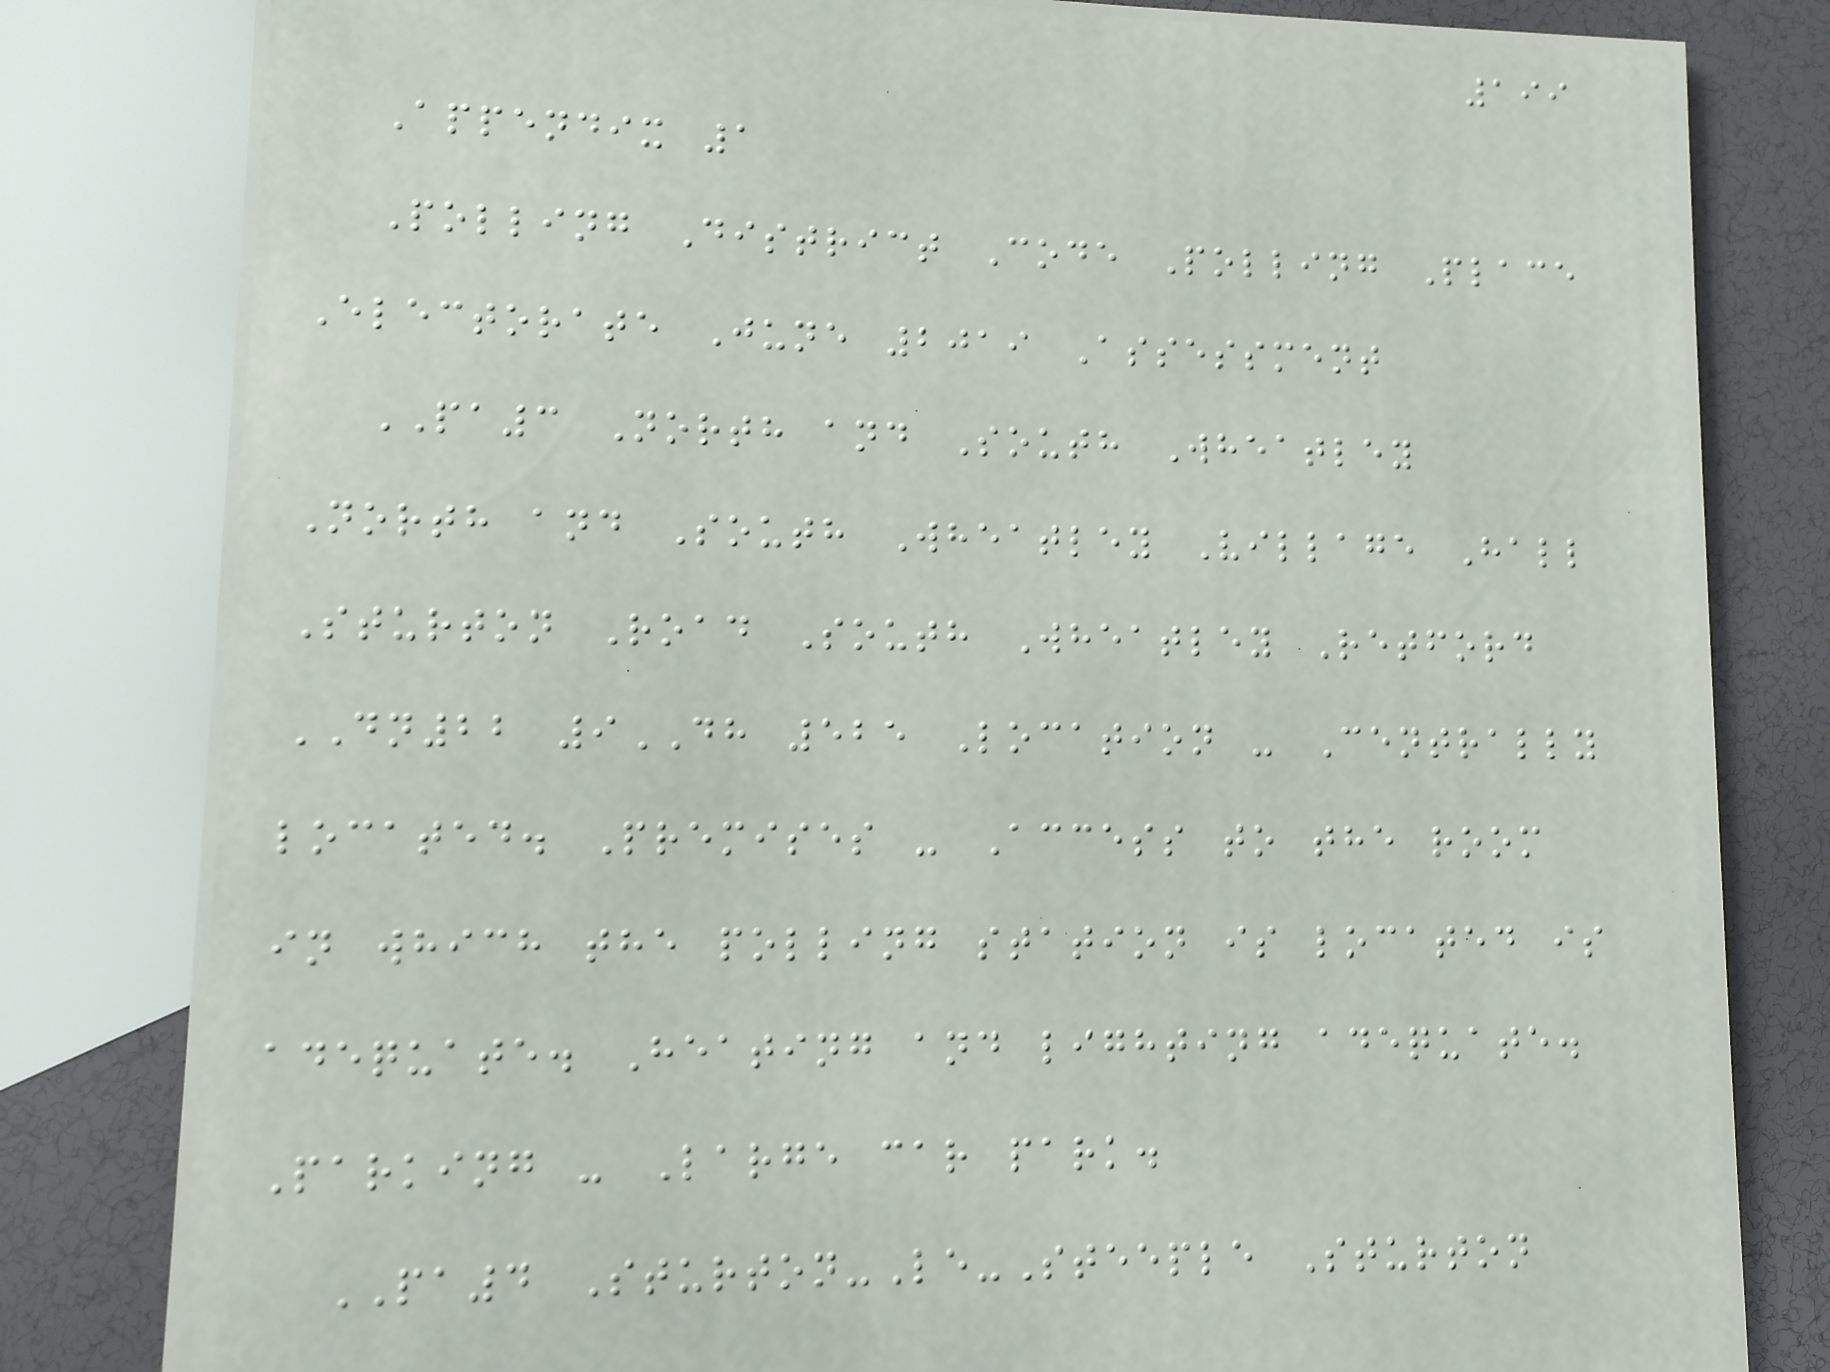199
Appendix 1
Polling District Code Polling Place
Electorate June 2019 Assessment
PA3 North and South Wheatley
North and South Wheatley Village Hall
Sturton Road South Wheatley Retford
DN22 9DH 525 Location - Centrally
located. Premises - Access to the room
in which the polling station is located is
adequate. Heating and lighting adequate.
Parking - Large car park.
PA4 Sturton-Le-Steeple Sturton
